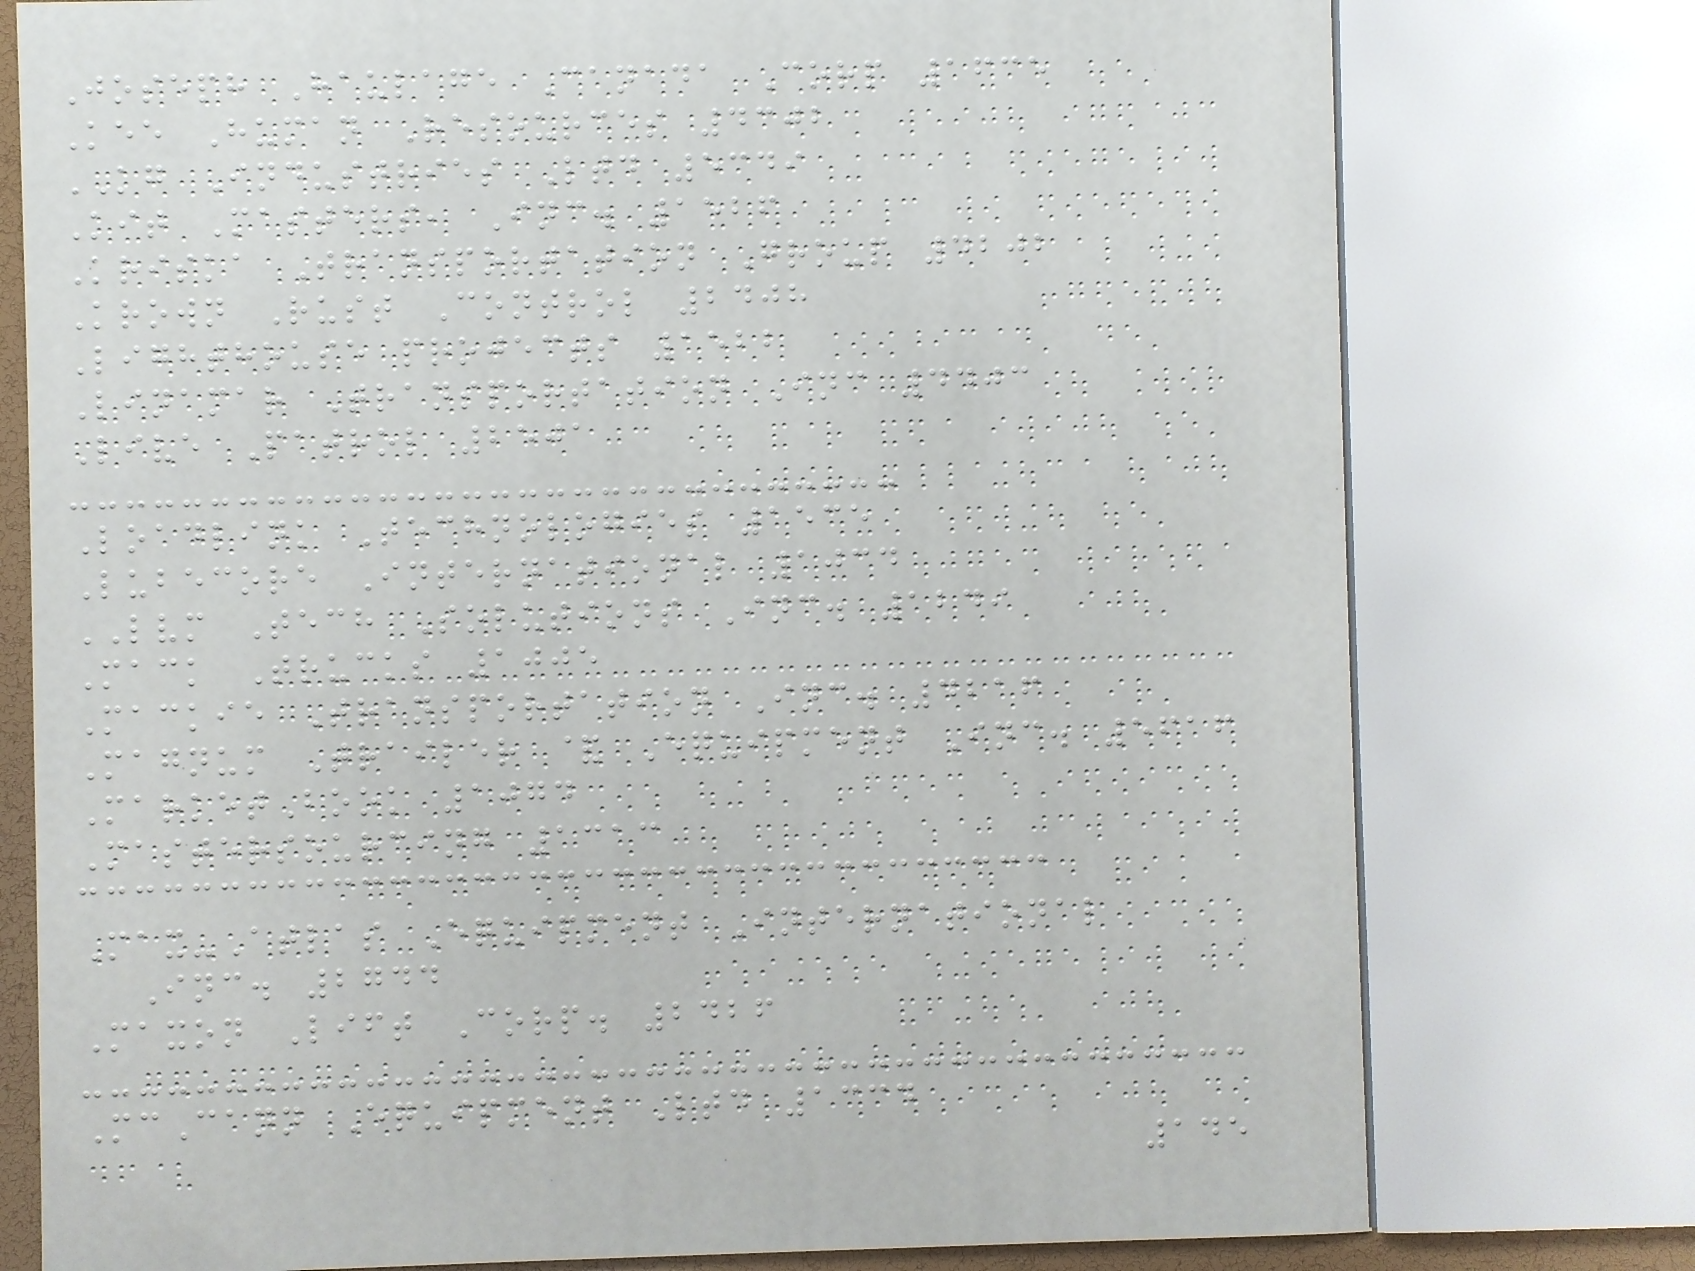Joseph Haulage Canada Corp 1635
Kee Human Resources 4302
KG Industries Ltd 5349
Kit Masters, Inc. 1526
Kriska Transportation Group 4202
Krown Rust Control 2408
Lighthouse projects 1522
Linamar Transportation Inc 4403
Live Patrol 2501
Loadlink Technologies 1535
Lubecore International 1034
LVM Tech Solutions Inc. 1249
Mack Trucks 1005
Mackie Transportation Inc. 4216
Magnum Trailer & Equipment Inc. 5616
MarketBook 1074
Mastersourcing 1313
Max-Atlas Equipment International
Inc. 2744
Maxon Lift Corp. 2426
McCann Equipment Ltd 1334
145
